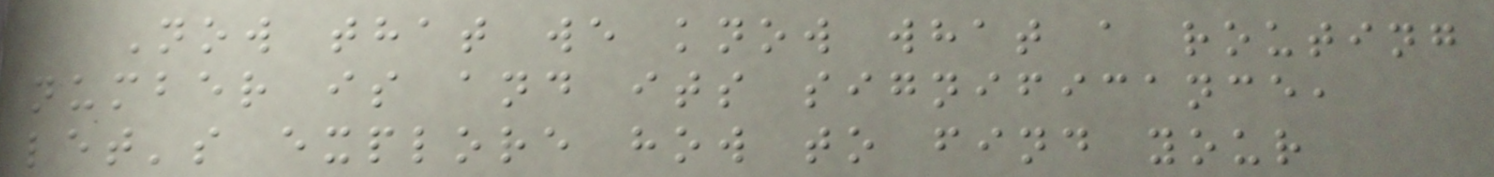Now that we know what a routing
number is and its significance,
let's explore how to find your
